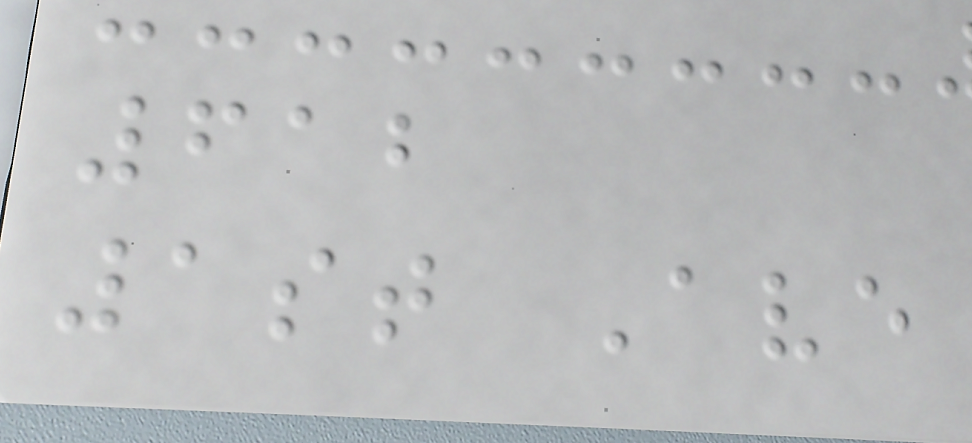612
1st Ave
